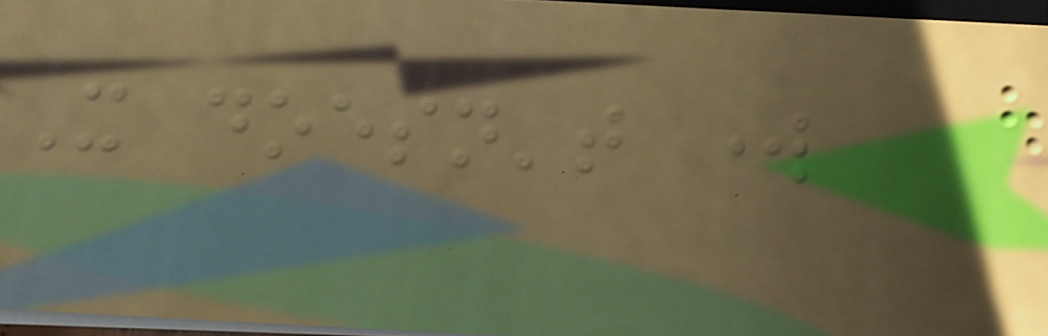It doesn't work
